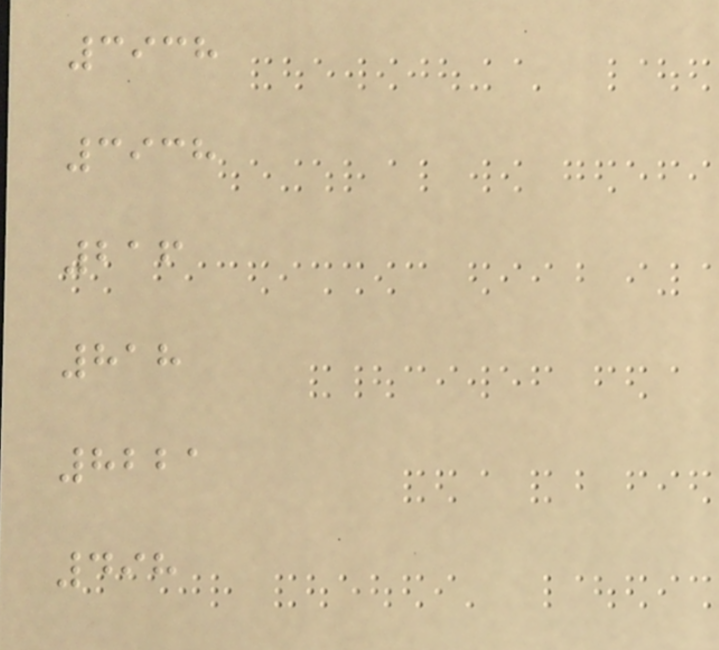3938
3938
216
818
8221
498
